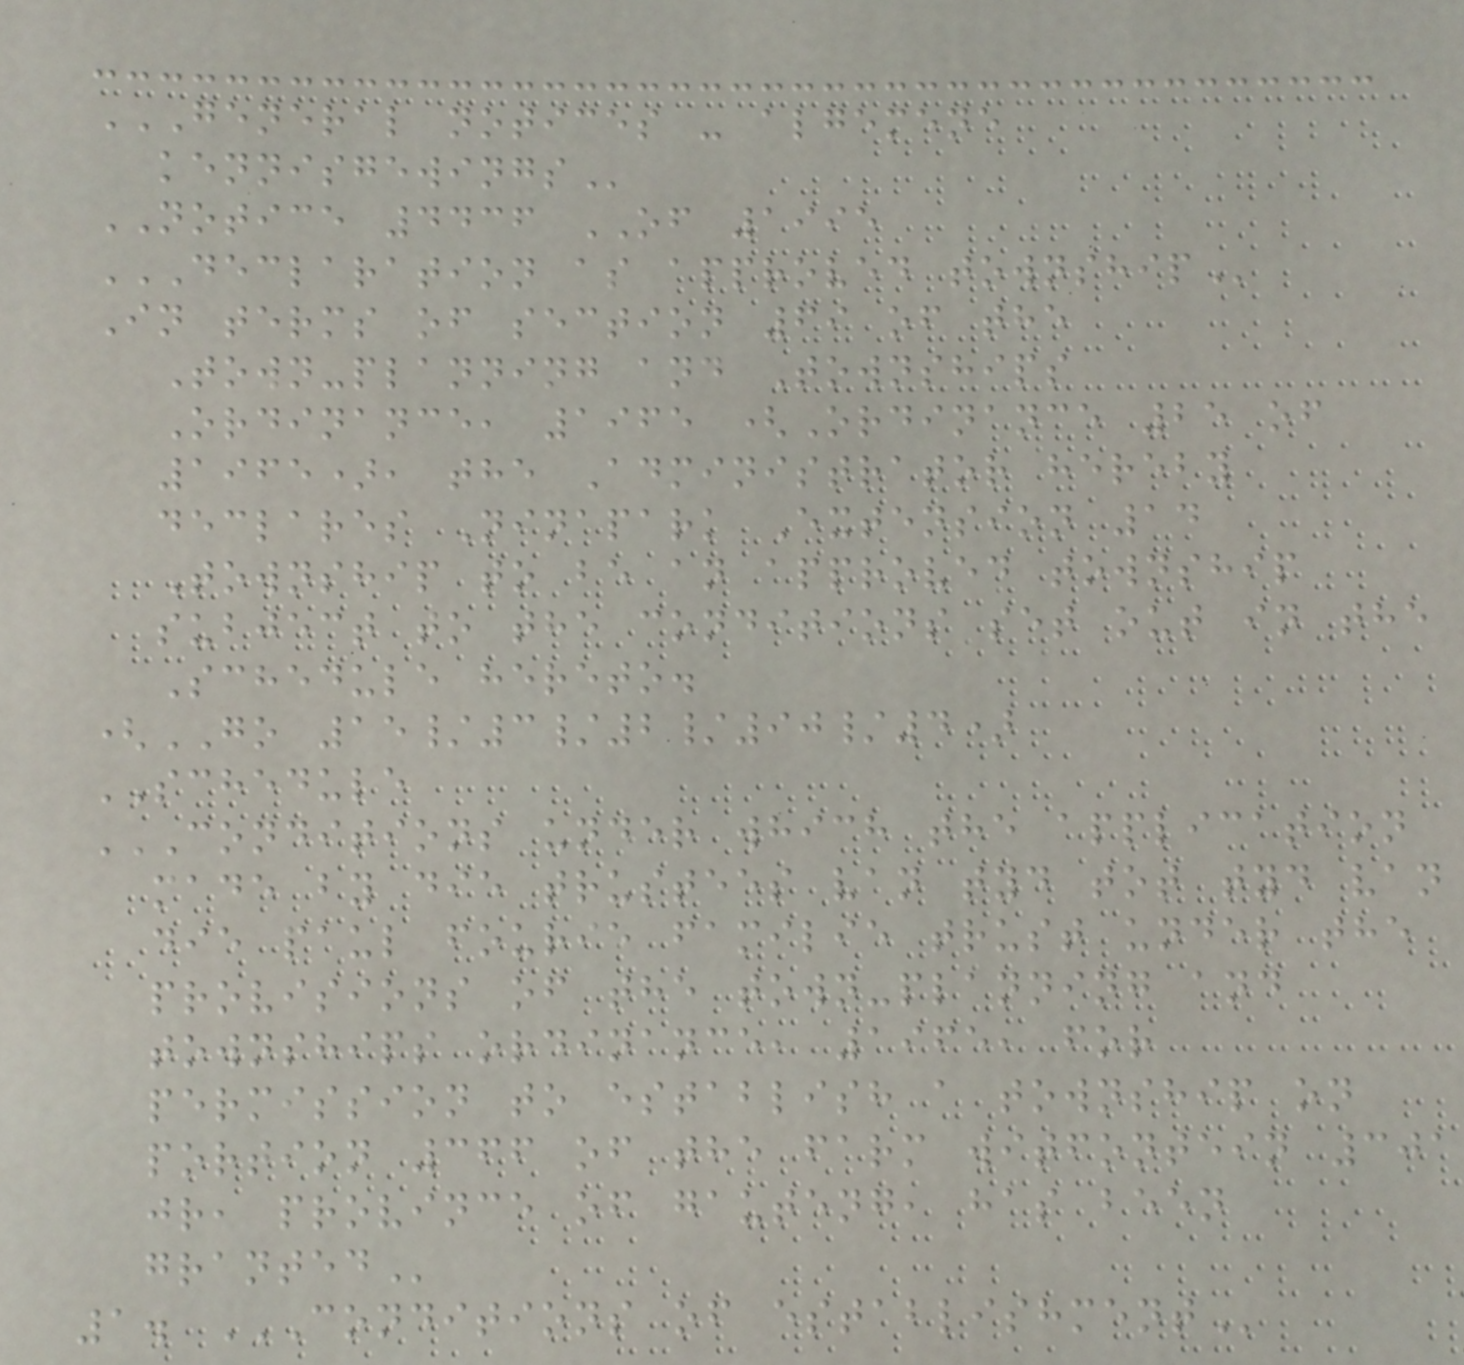GENERAL NOTICES - ALGEMENE
KENNISGEWINGS
NOTICE 4436 OF 1995
DECLARATION AS APPROVED TOWNSHIP
In terms of section 69 of the
Town-planning and Townships
Ordinance, 1965 (Ordinance 25 of
1965), the Administrator hereby
declares Ninapark Extension 14
Township to be an approved township
subject to the conditions set out in the
Schedule hereto.
(GO 15/3/2/90/4)
SCHEDULE
CONDITIONS UNDER WHICH THE APPLICATION
MADE BY DIE TRUSTEES VAN TYD TOT TYD VAN
DIE PAUL FOURIE FAMILIE TRUST UNDER THE
PROVISIONS OF THE TOWN-PLANNING AND
TOWNSHIPS ORDINANCE, 1965, FOR
PERMISSION TO ESTABLISH A TOWNSHIP ON
PORTION 366 OF THE FARM WITFONTEIN 301
JR, PROVINCE OF GAUTENG, HAS BEEN
GRANTED
1. CONDITIONS OF ESTABLISHMENT
